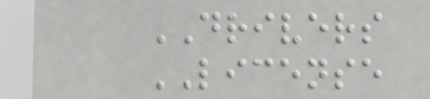DRIVERS
LICENSE
